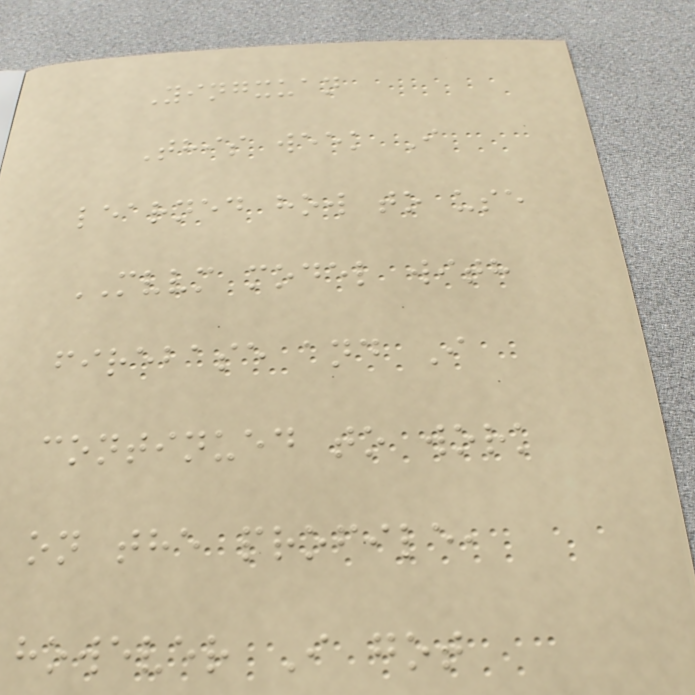Yingxuan
This week I
learned how to use
MVVM model with
firebase and I
continued to work
on the profile,
however I got
